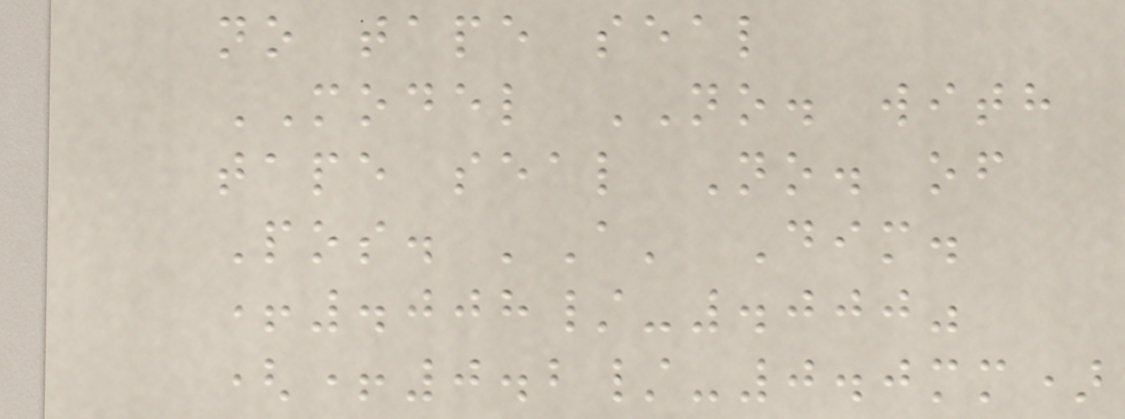no tape seal
MODEL NO. with
tape seal No. of
Pos. 'A' Dim.
+.008/-.000"
(+0.2/-0.0mm)
